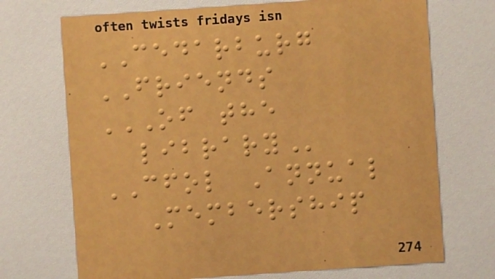CEDARBURG
FRIENDS
OF THE
LIBRARY
CFOL Annual
Membership
